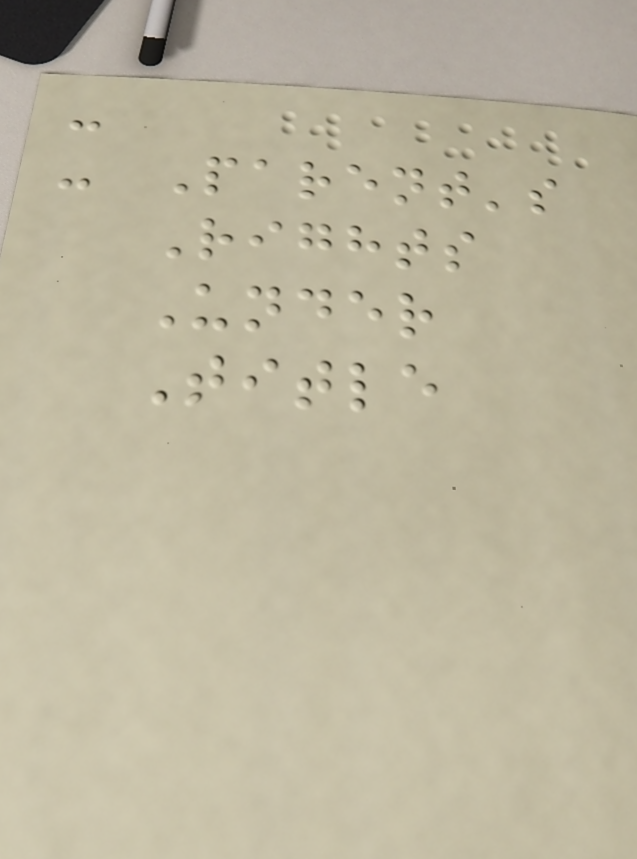-
- Parent's
Rights
Under
Title
